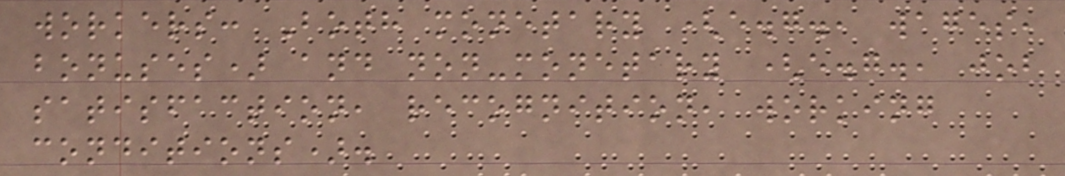workers: Both monetary (e.g., wages,
bonuses) and non-monetary (e.g., job
satisfaction, recognition, working
conditions).
